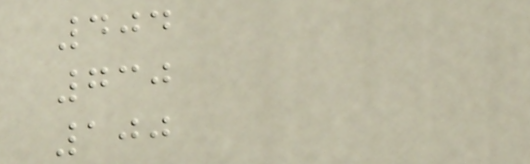404
730
100
